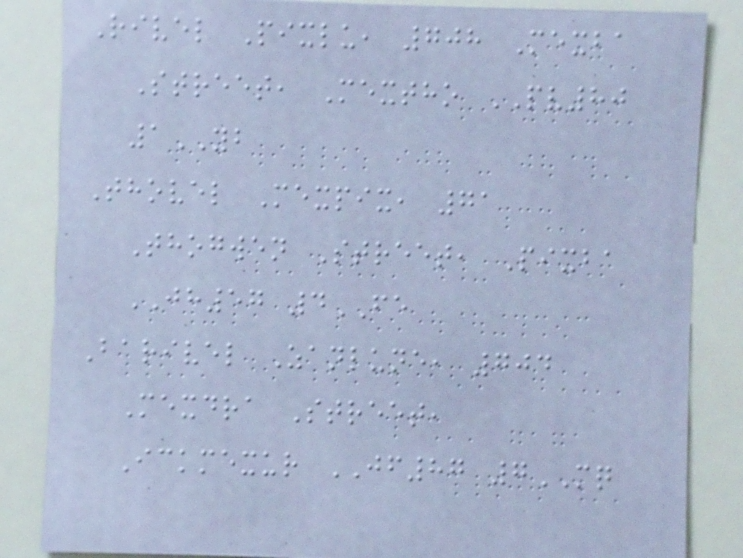Rivel Pixlu, 708 Mexba
Street, Mextho PV80
1YB
Thovel Mexpix, 71
Thogwen Street, Pixba
JH57 4FE
Barivel Zanlune, 704
Mexdra Street,
Ickmexur JF87 7MQ
